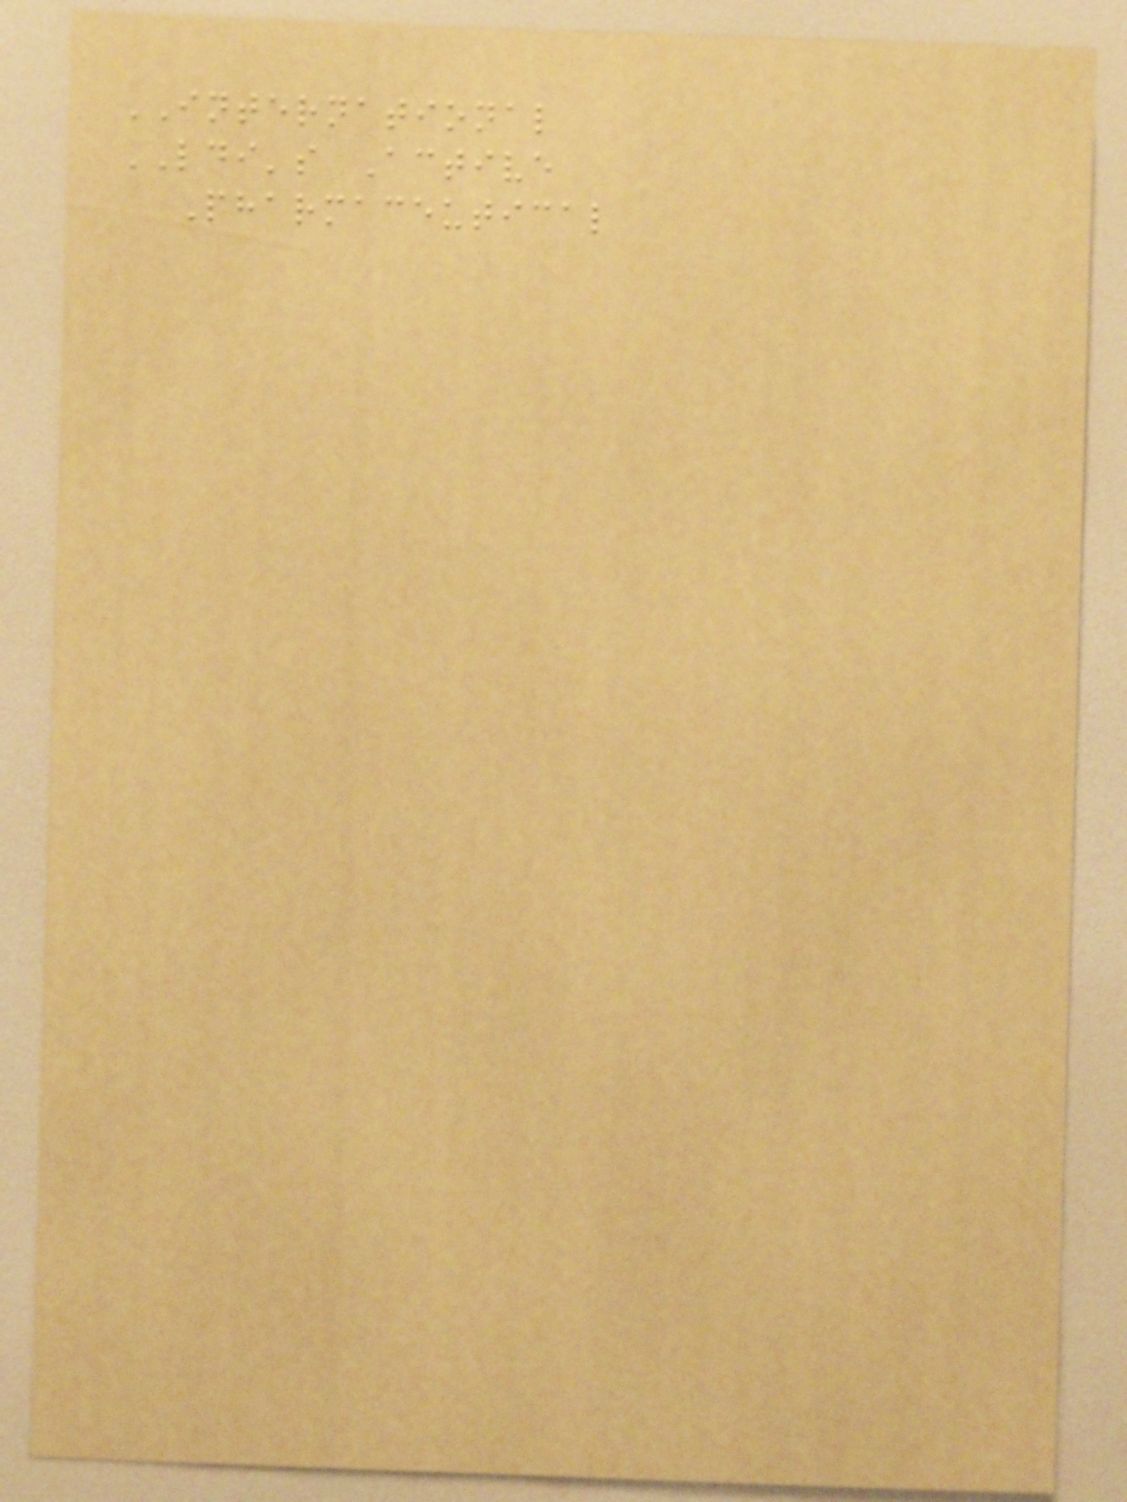INTERNATIONAL
LDI's Active
Pharmaceutical
